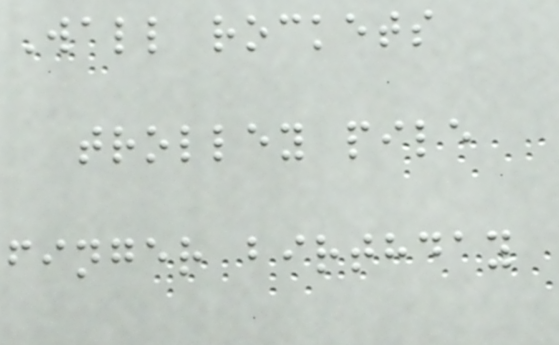Wall rockets
trolley pile
finger birthday
